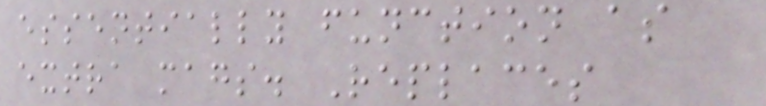essentially function as
extra mags. Replaces
